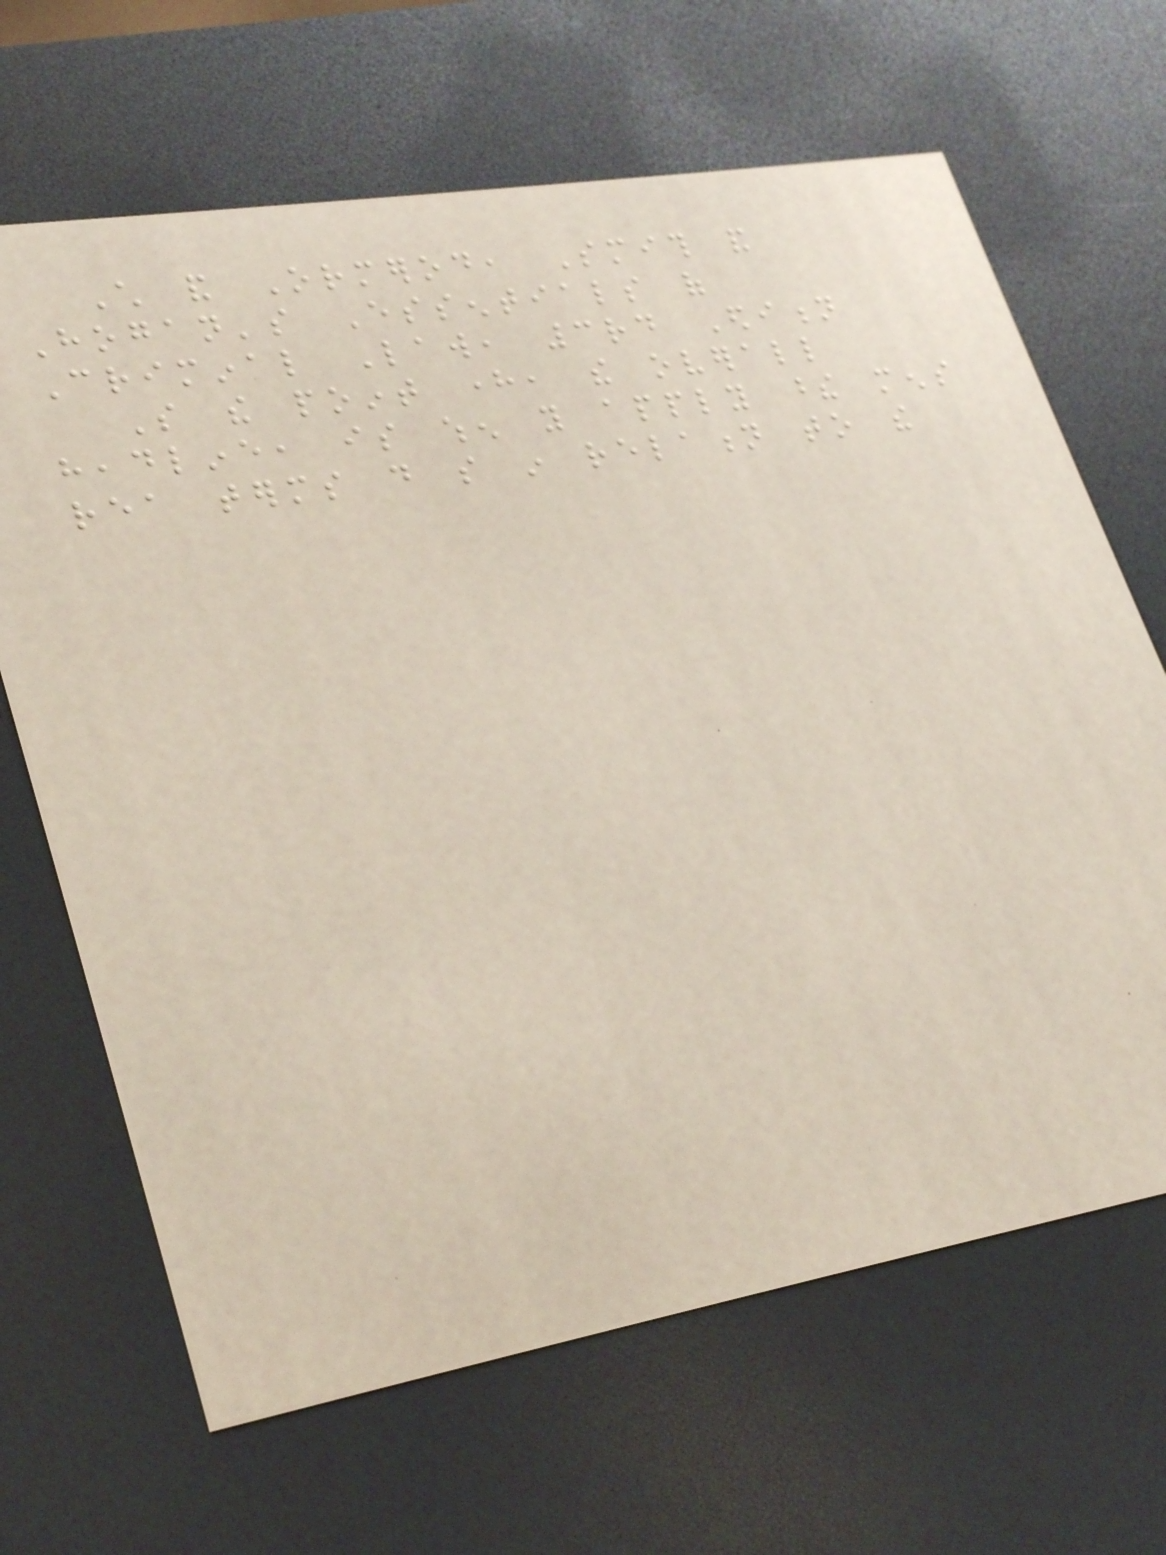Child and Ormerod, Smith and
Hogan's Essentials of
Criminal Law, 3rd Edition
So the point here, the overall
headline, is when you apply these mens
rea terms do so in relation to the
